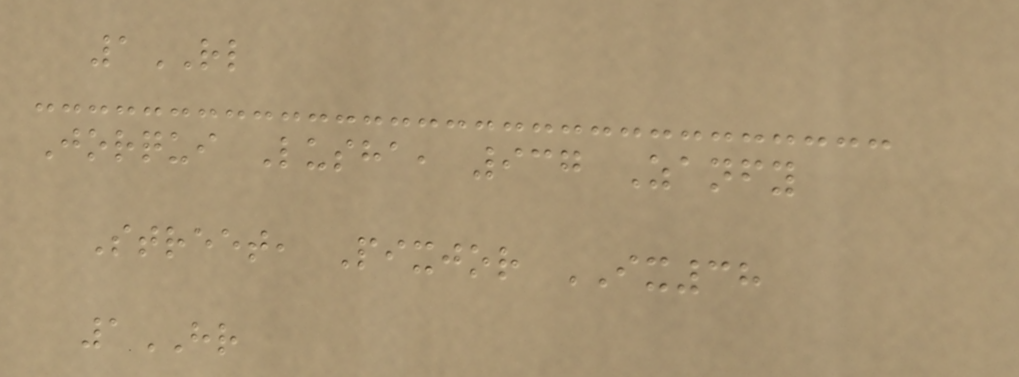1RL
Jorqui Lusha, 937 Zanfy
Street, Pixjor IX38
1HR
